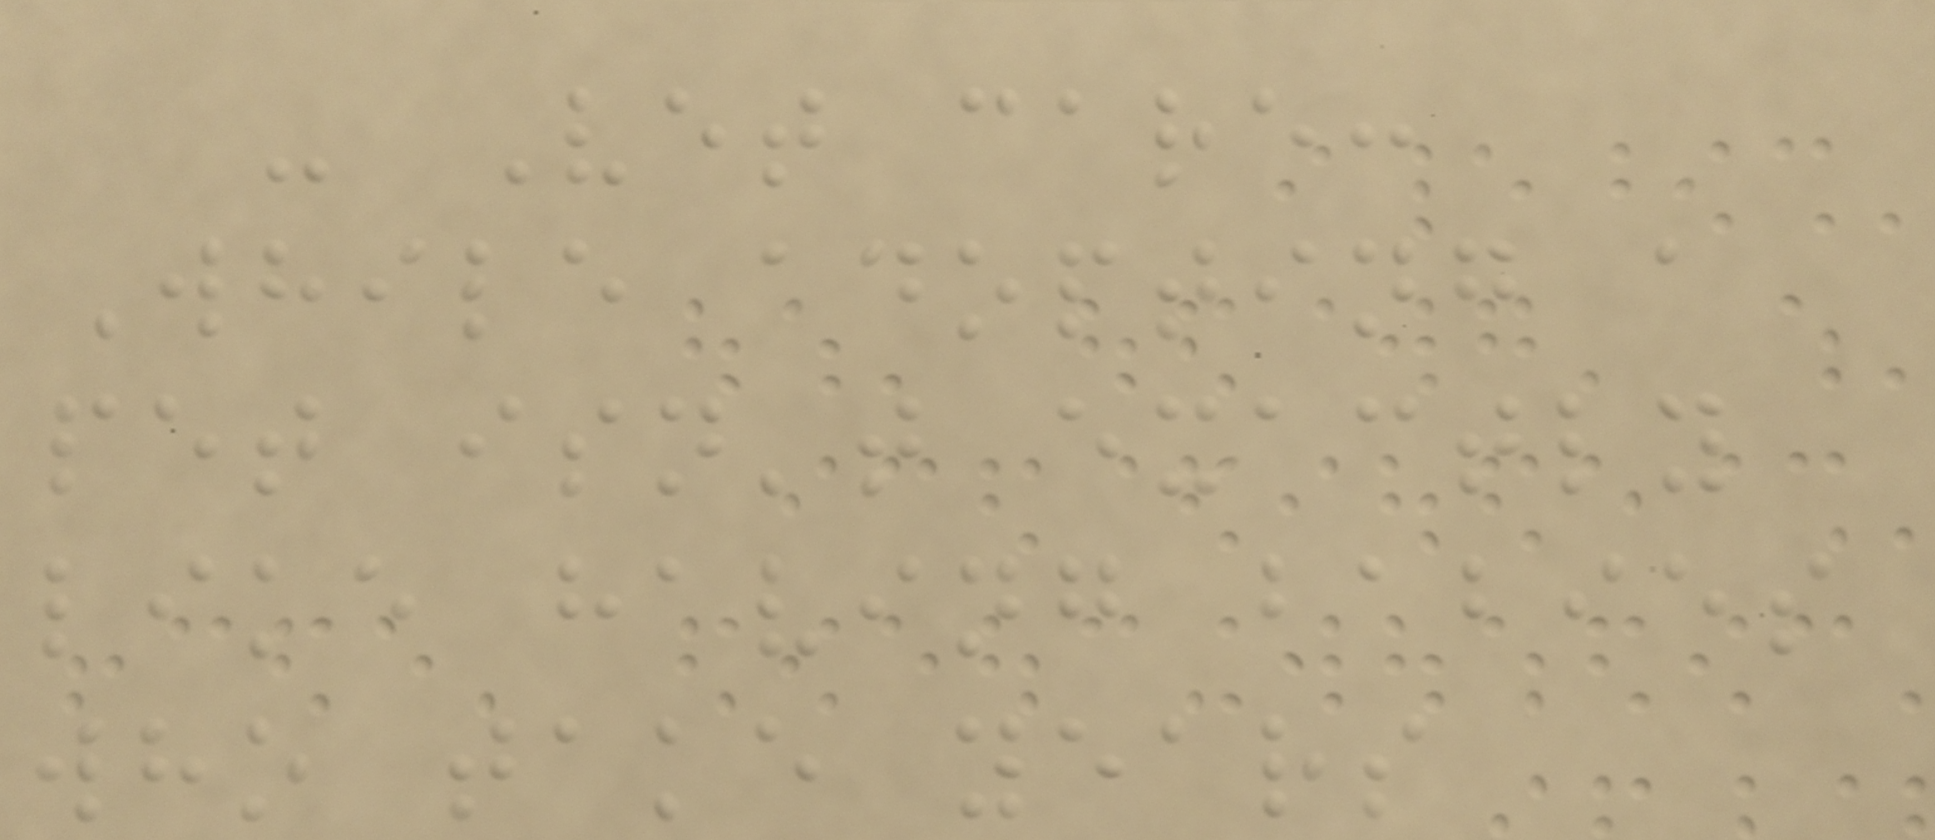- Vet care:
While adopting a
pet isn't exactly
like having babies
who take years
